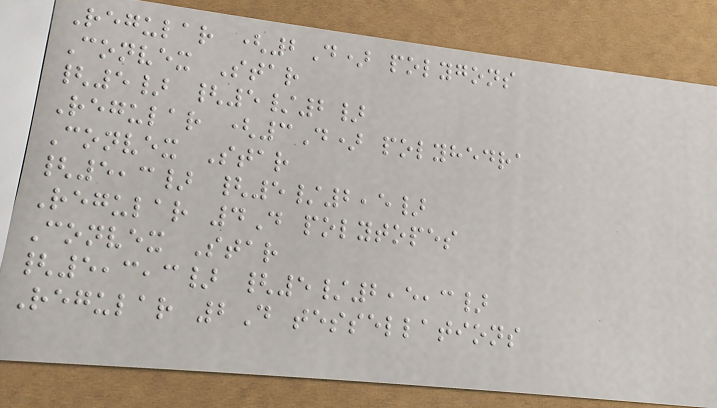Regular (2D) polygons
Convex Star
{5} {5/2}
Regular (3D) polyhedra
Convex Star
{5,3} {5/2,5}
Regular 4D polytopes
Convex Star
{5,3,3} {5/2,5,3}
Regular 2D tessellations
